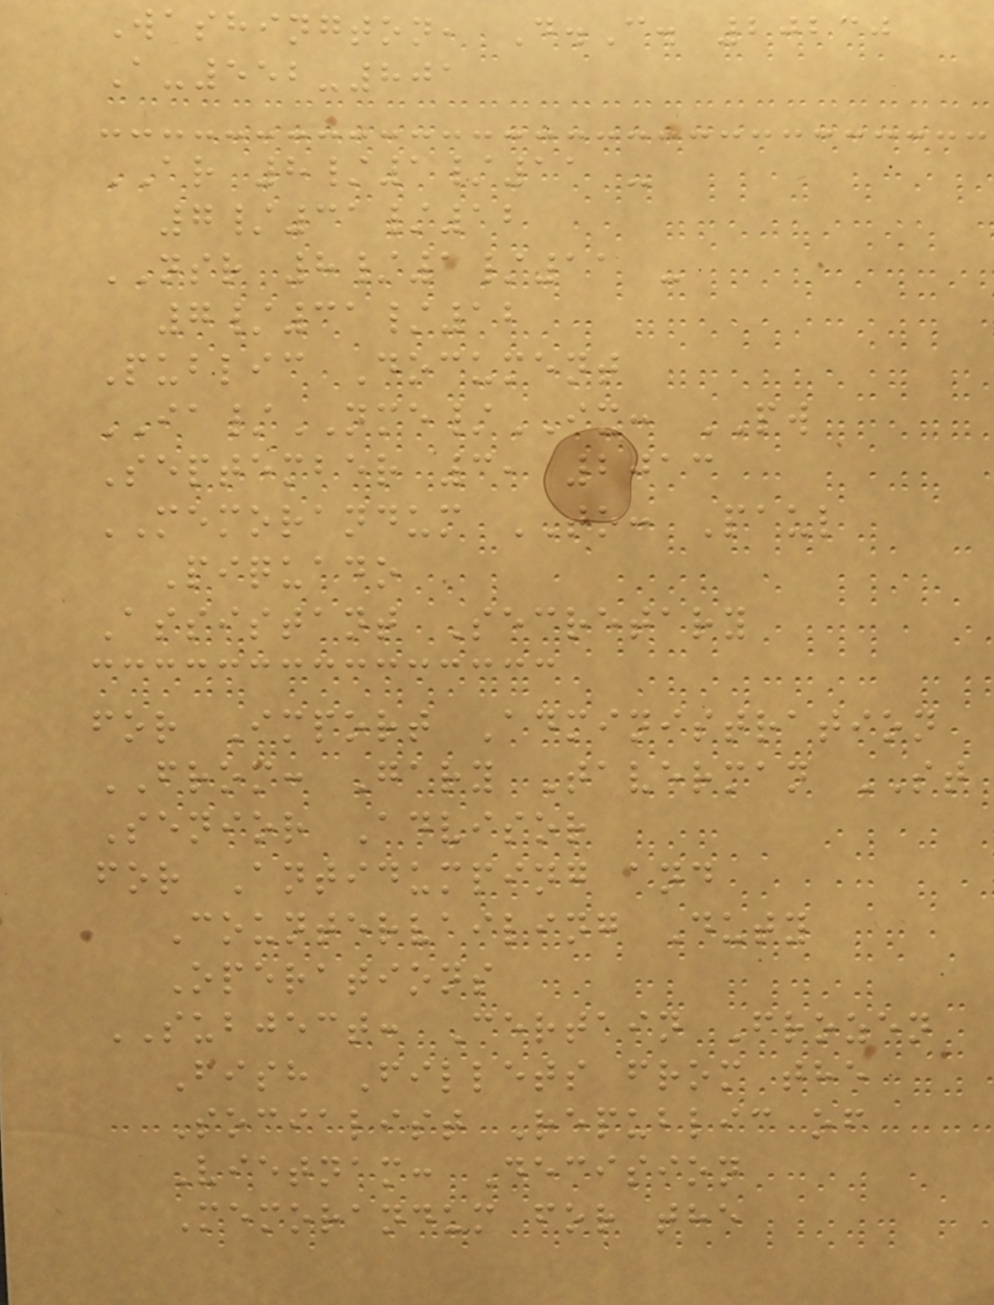Washington, D.C. 20230
A-552-801
AR 8/1/11 -
7/31/12
NSR 8/1/11 -
7/31/12
Public Document
IA/NME/IX: PW
September 3, 2013
MEMORANDUM TO: Paul
Piquado
Assistant Secretary
for Import Administration
FROM: Gary Taverman ST
Senior Advisor
for Antidumping and
Countervailing Duty
Operations
SUBJECT: Certain Frozen
Fish Fillets from the
Socialist Republic of
Vietnam: Decision
Memorandum for the
